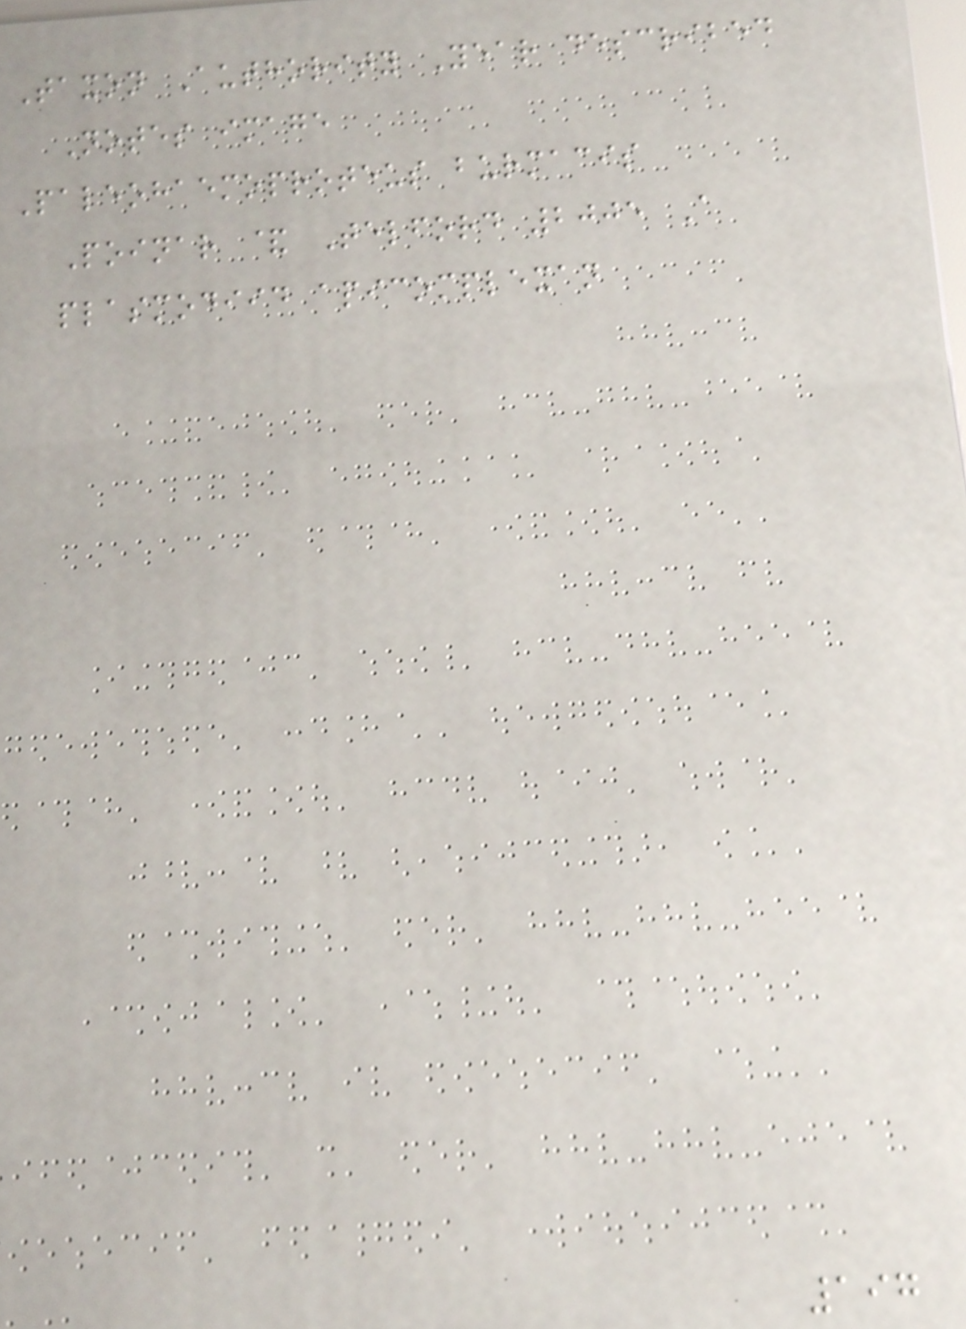Taxon Authority Year described
Notes image
Paleohaemoproteus burmacis
Poinar & Telford 2005 A
plasmodiid apicomplexan
197
